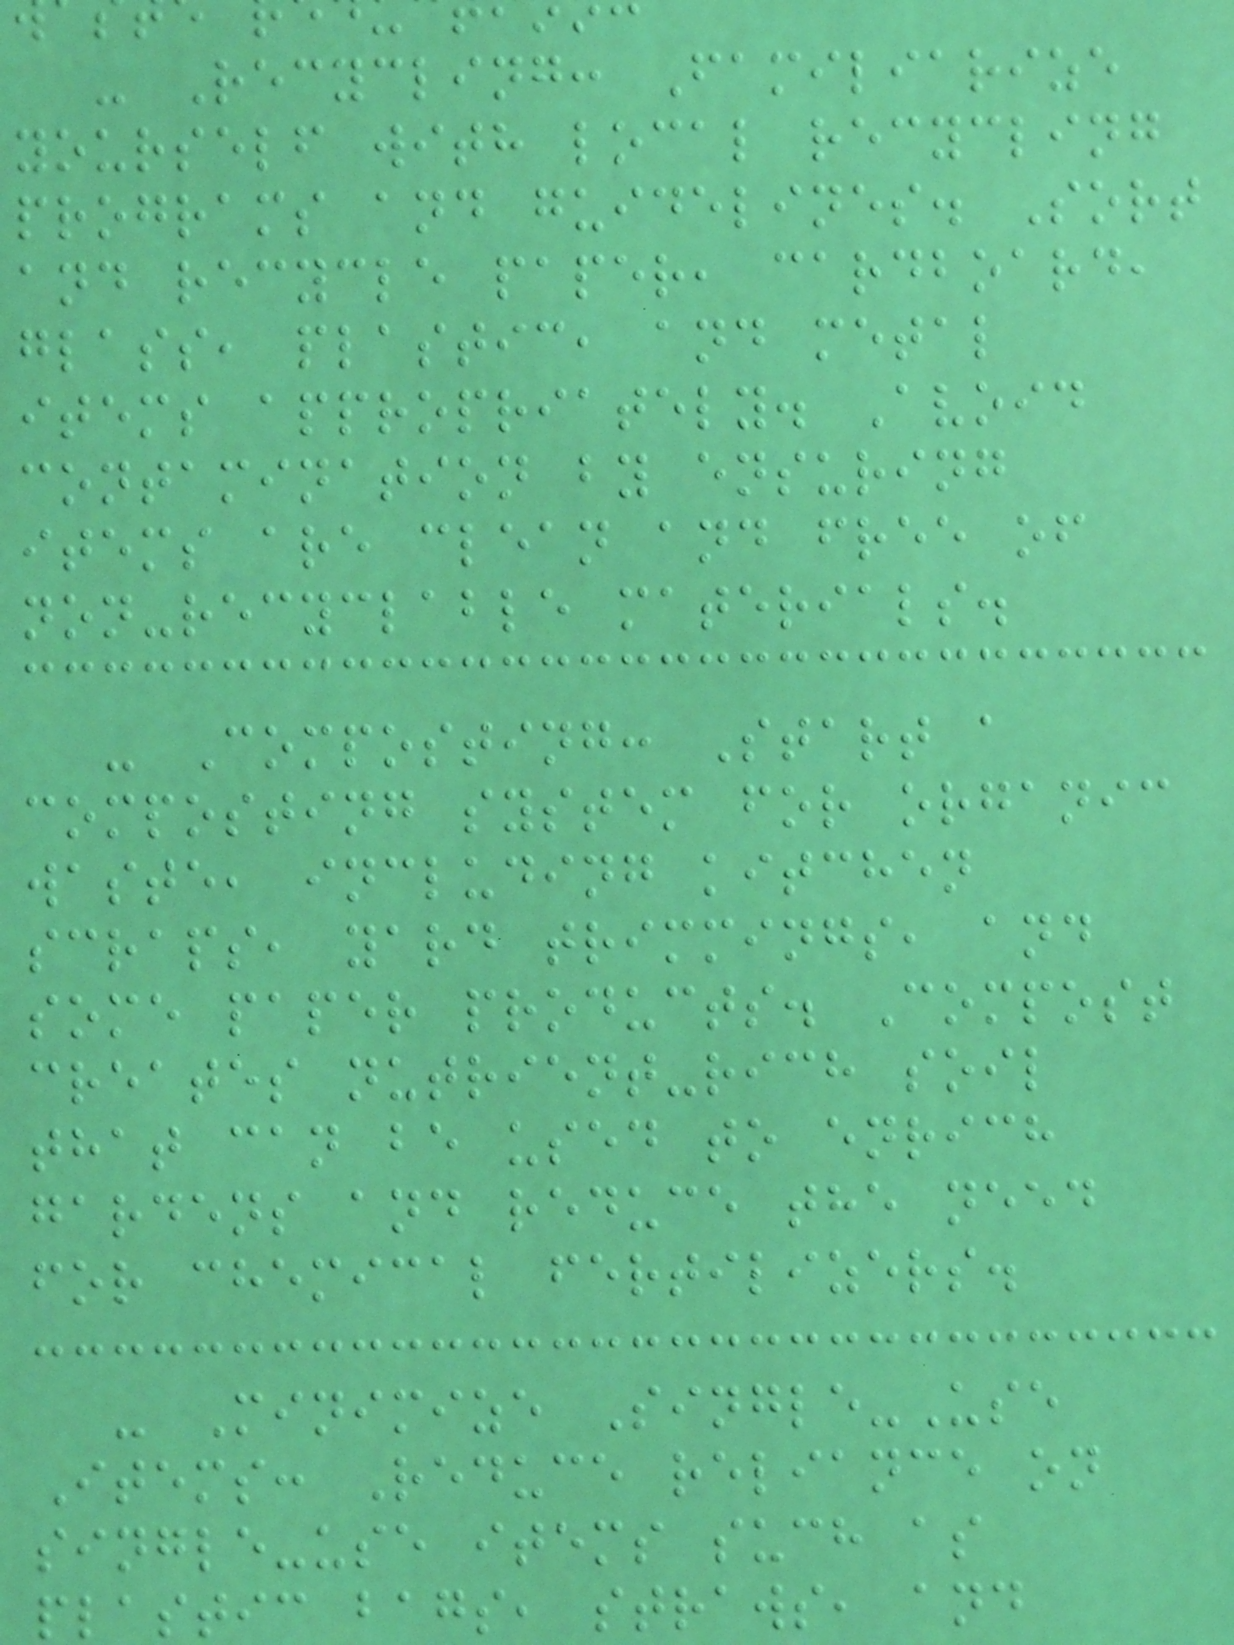- Recycling: Familiarize
yourself with local recycling
programs and guidelines. Sort
and recycle paper, cardboard,
glass, plastic, and metal
items appropriately. Avoid
contamination by ensuring
items are clean and free of
non-recyclable materials.
- Composting: Start a
composting system for organic
waste, including kitchen
scraps, yard trimmings, and
some paper products. Compost
creates nutrient-rich soil
that can be used to enrich
gardens and reduce the need
for chemical fertilizers.
- Minimize Single-Use
Items: Reduce reliance on
single-use items such as
plastic bags, straws, and
